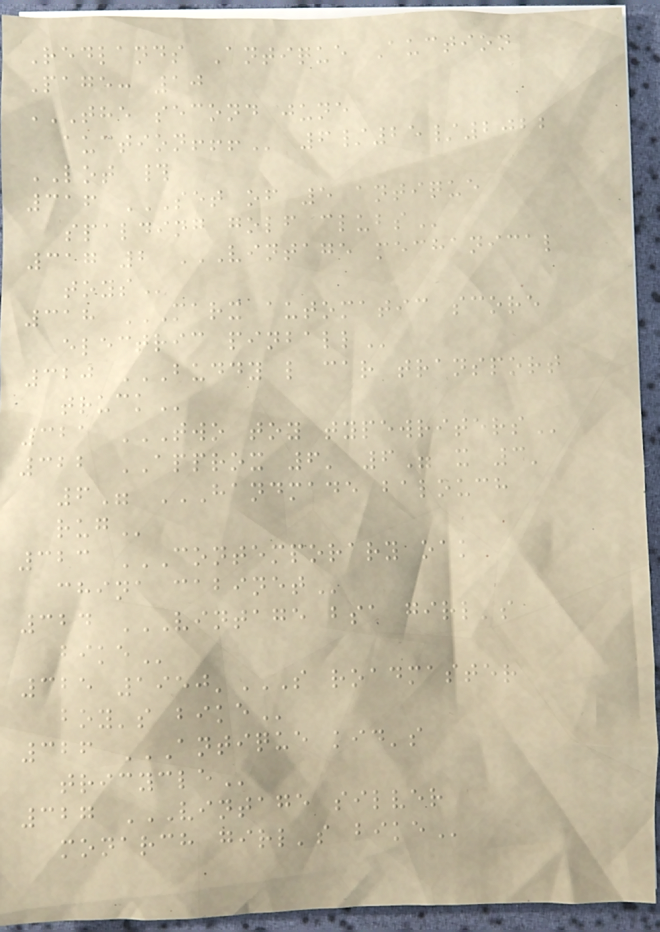Redlands Antique Auction
Page: 10
THE SECOND JUNE
AUCTION!!! 6/25/2022
LOT #
316 SET OF 5 ANTIQUE
SPALDING GOLF CLUBS
317 2 VINTAGE MECHANICAL
TOYS
318 MARX AUTOMATIC SCORE
ELECTRIC PINBALL
320 BUDDY L CAR TRANSPORT
TRUCK
321 TWO TOY TYPEWRITERS
322 APPROX 6' 6" x 3'
6" HANDMADE BALOUCH
RUG
323 CONTEMPORARY OAK
CHINA CABINET
324 VINTAGE BSA GIRL'S
BIKE
325 1950'S ROADMASTER
BOY'S BIKE
326 ANTIQUE KID'S
TRICYCLE
327 VINTAGE SILVER
MONARCH GIRL'S BIKE
